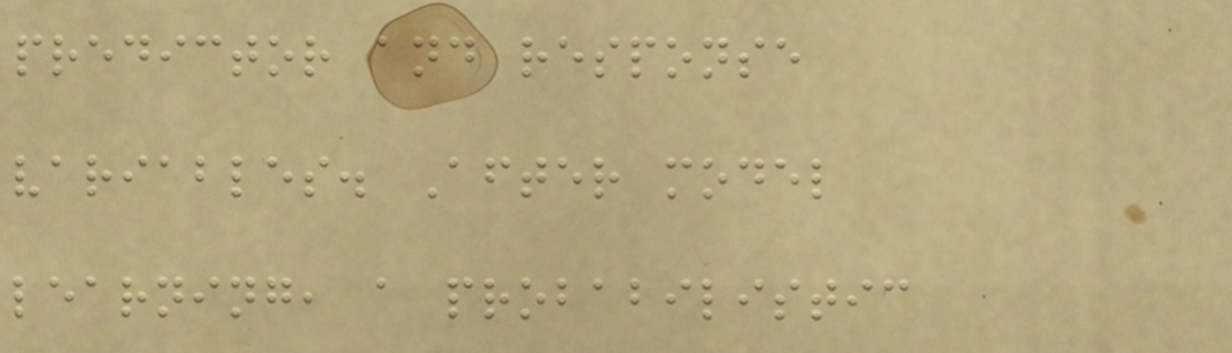predictor and response
variables. After model
learning, a probabilistic
